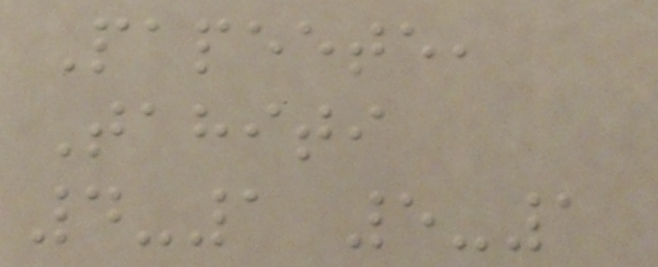Papeete,
Tahiti
4-1 5-1
